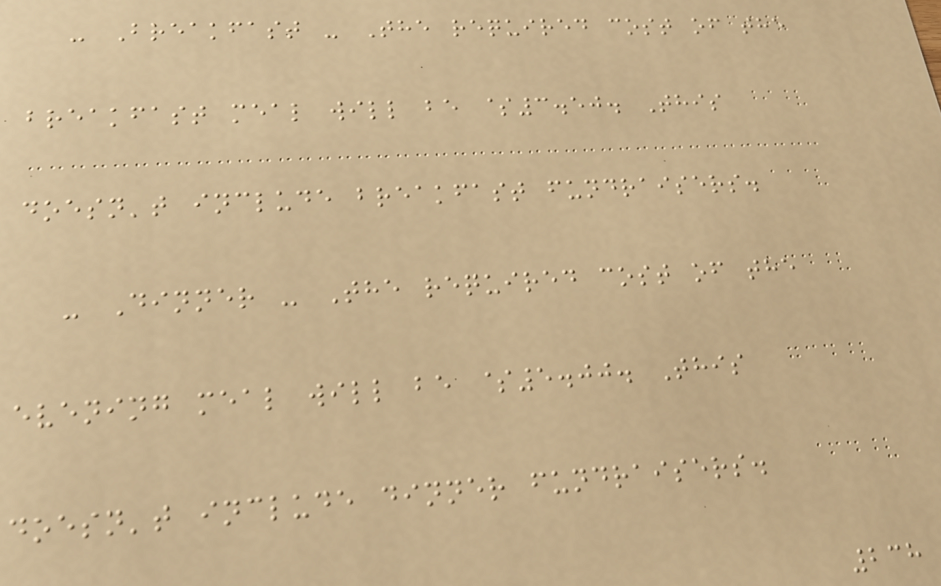- Breakfast - The required cost of the
breakfast meal will be $3.50. This
doesn't include breakfast fundraisers.
- Dinner - The required cost of the
evening meal will be $5.00. This
doesn't include dinner fundraisers.
238
